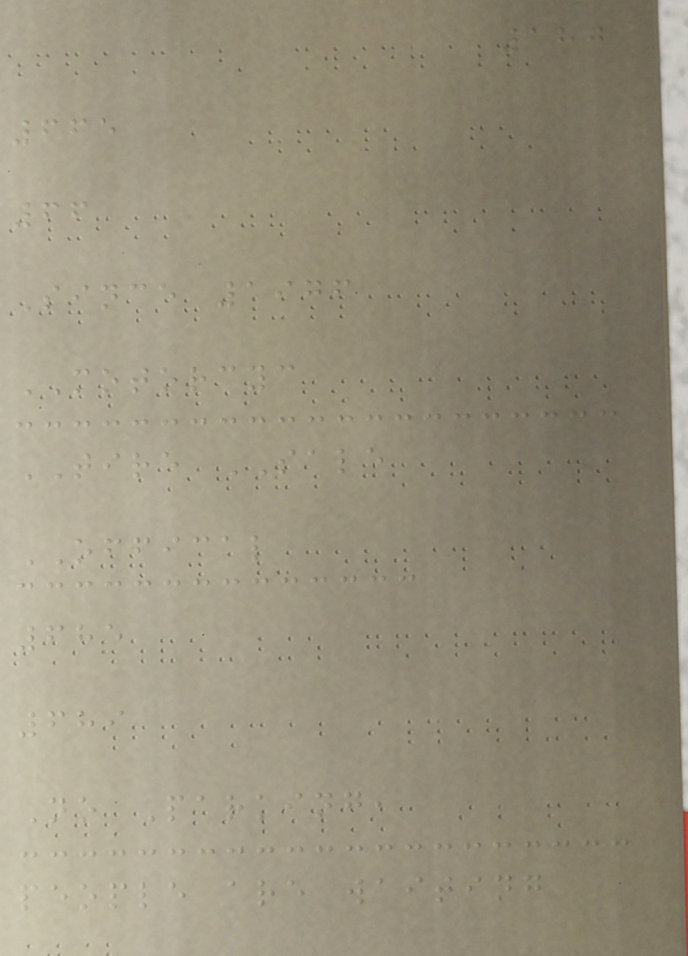180
665
66
Since 1976
MOTORCYC
TIRE SALE
OFFICAL
685
689
No Parking,
people are waiting
